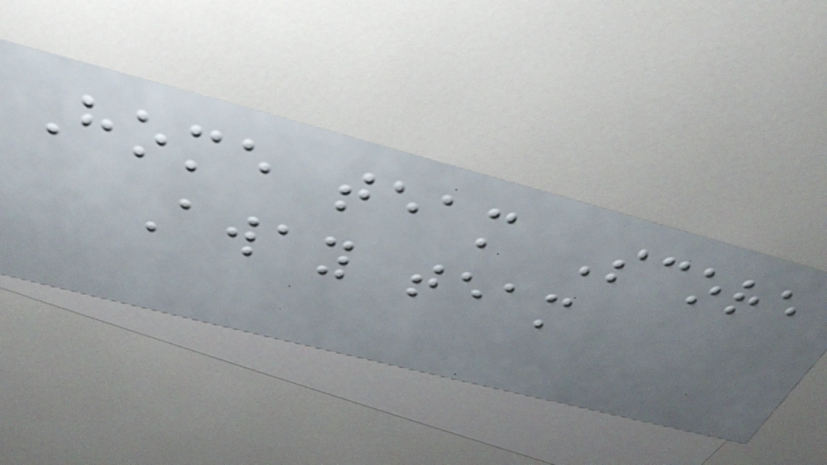Home team Score
Away team
